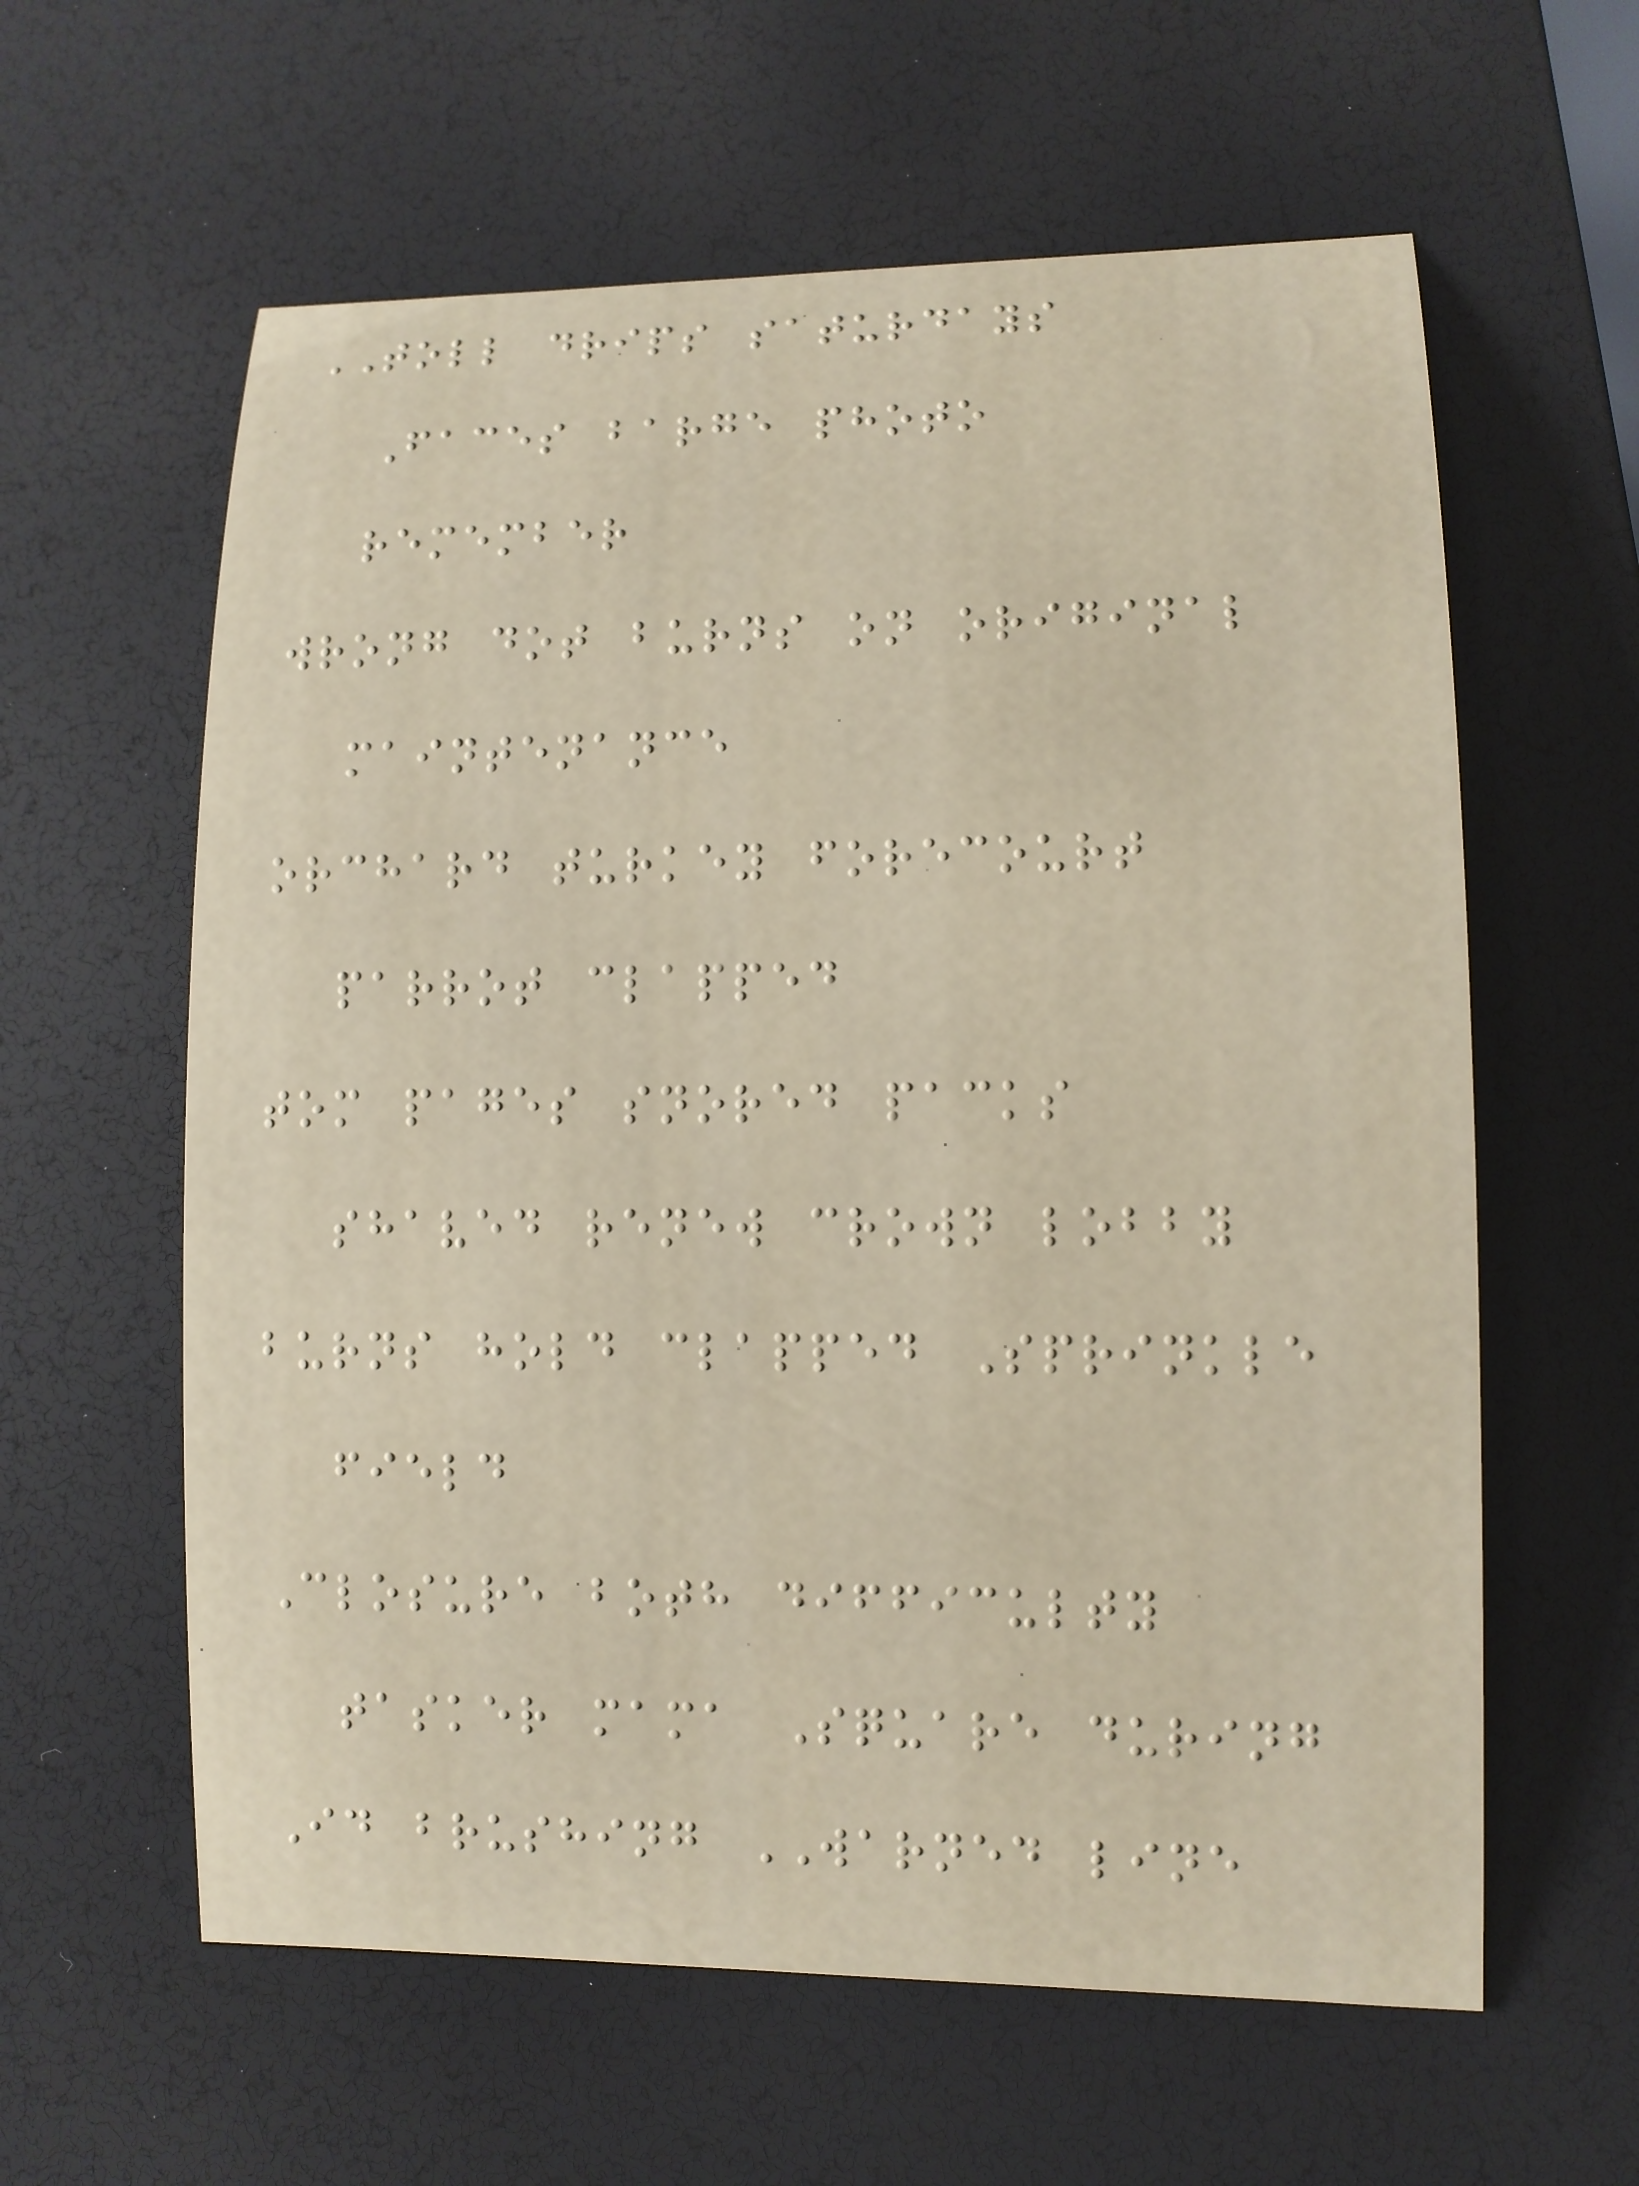TOLL drips saturdays
Faces barge photo
remember
wrong dot burns on original
maintenance
orchard turkey forecourt
parrot clapped
tom pages snored packs
shaved renew crown lobby
burns hold clapped Sprinkle
field
Closure both difficulty
tasker mama Square during
Id brushing WARNED line
